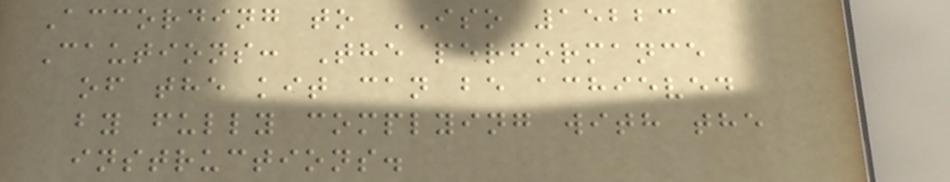According to ISO 15223
Cautions: The performance
of the kit can be achieved
by fully complying with the
instructions.
